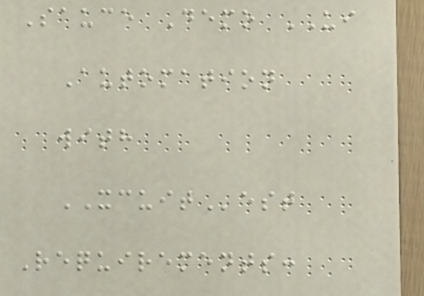Sauce Demo UI
Automation
with
XCUITest
Requirements:
